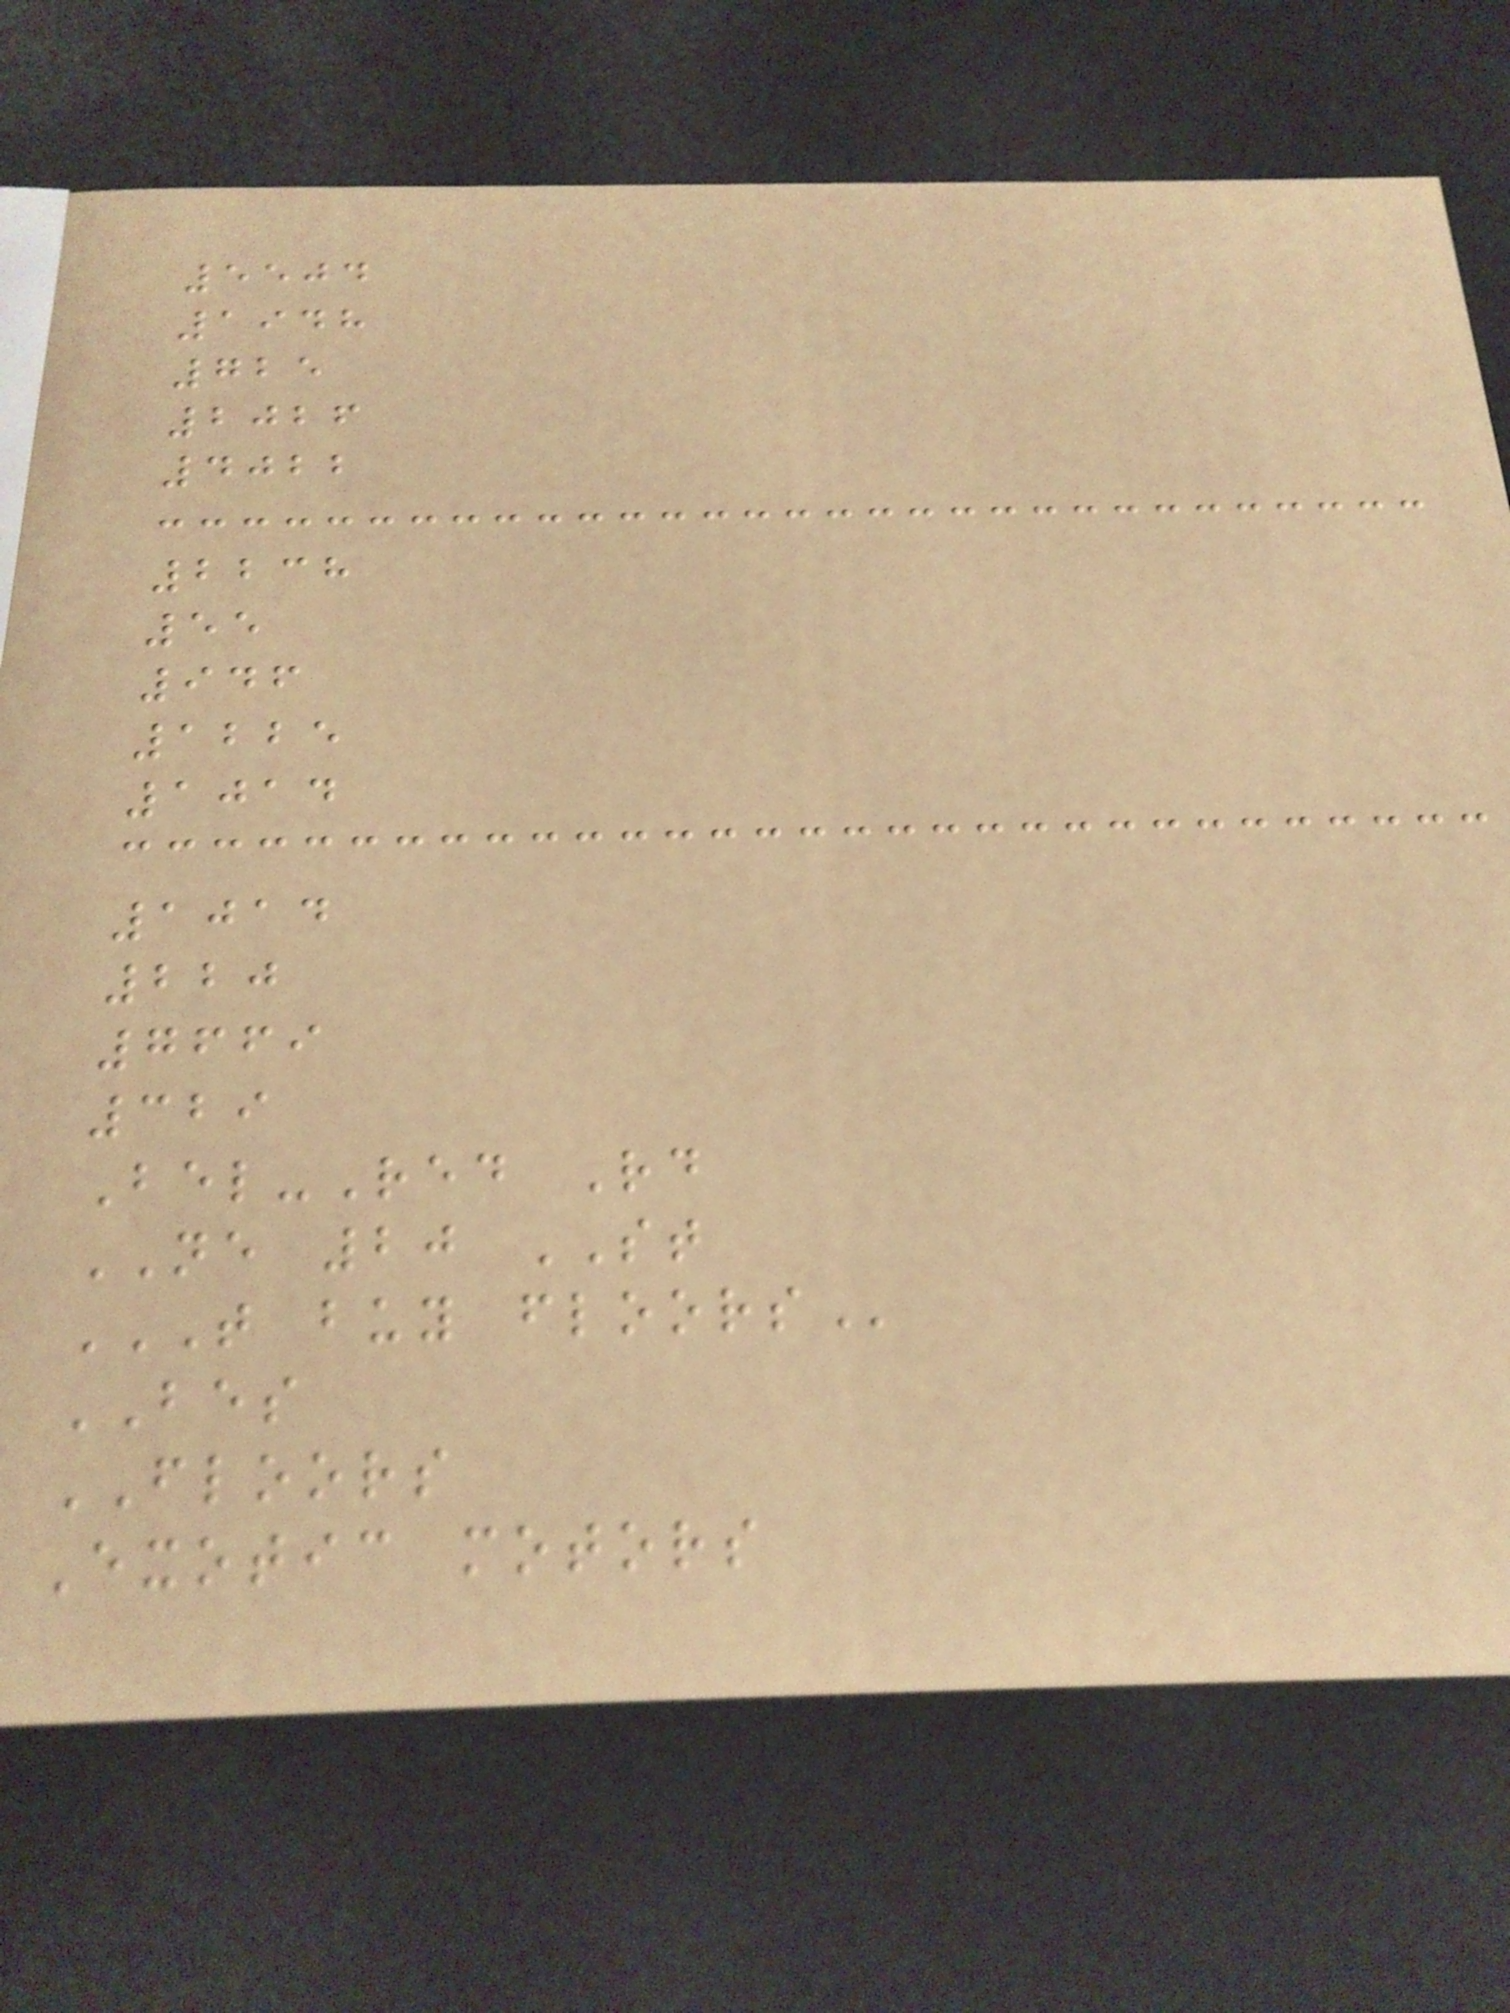5504
1948
725
2026
4022
2238
55
946
1225
1014
1014
220
7669
329
Bel-Red Rd
NE 20 ST
T BUY FLOORS
BES
FLOORS
Exotic motors
